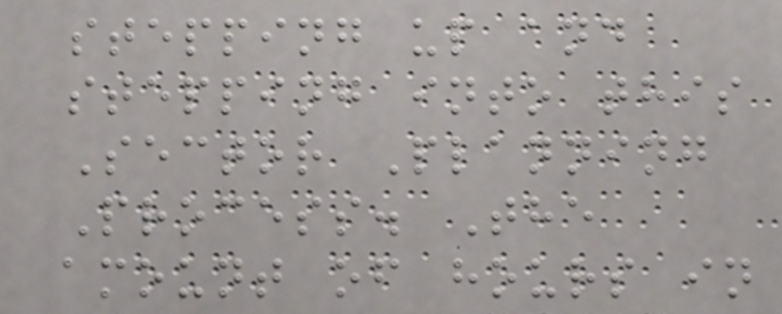stepping up and
stepping into this
Sector Planning
Process. The
amount of hours in
